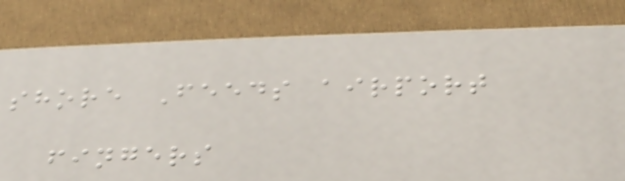shore Feeds airport
fingers
